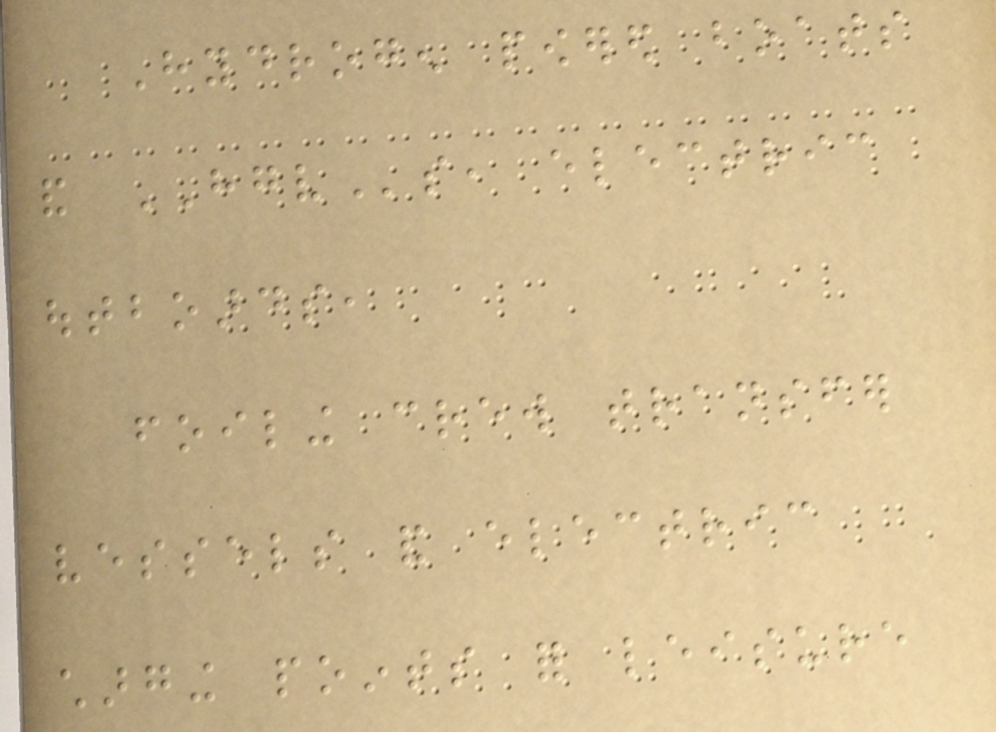Hydrogen powered boats
and HGVs, electric
outboards,
foiling crew transfer
vessels and electric
charging points for leisure
